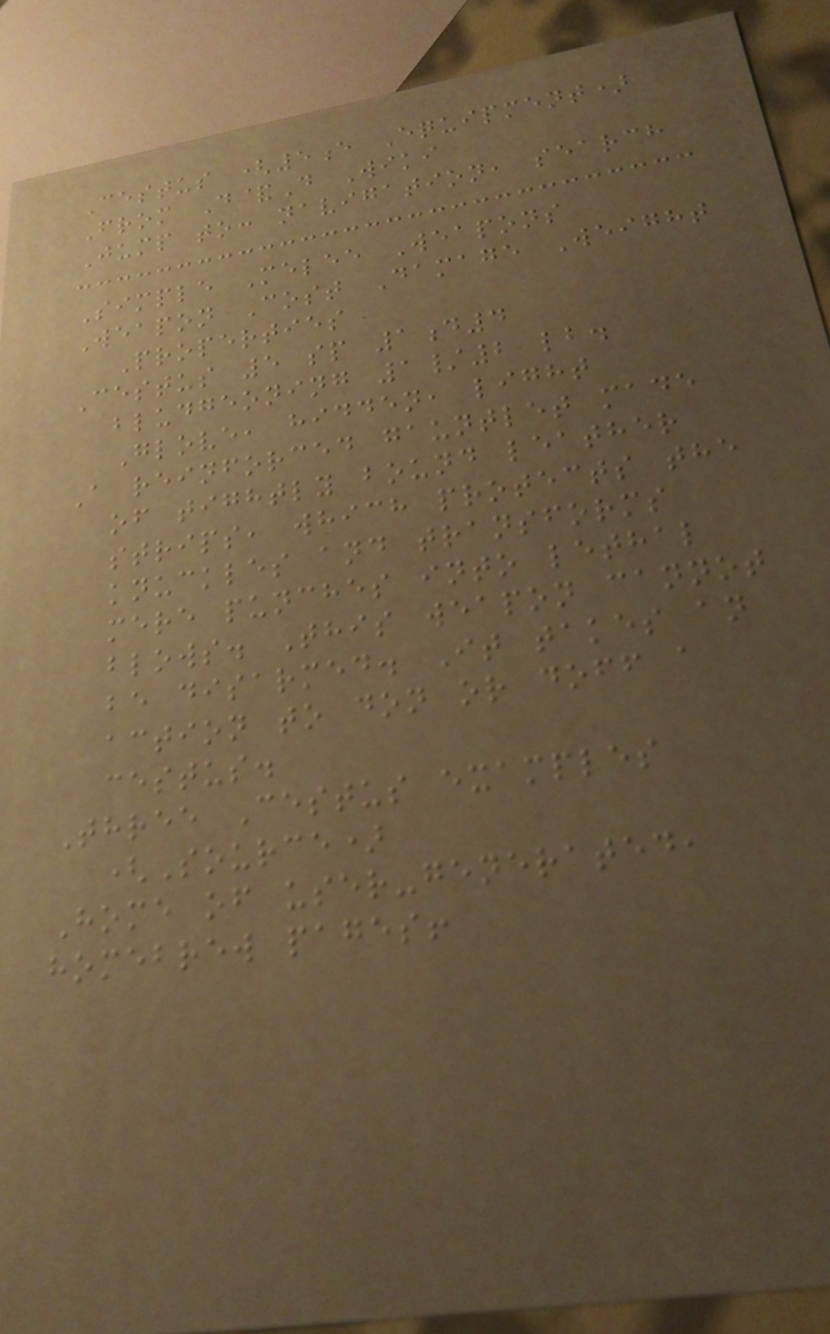Cestus (5e Equipment)
From D&D Wiki
Jump to: navigation, search
Simple Melee Weapons
Weapon Cost Damage Weight
Properties
Cestus 5 sp 1d4
bludgeoning 1/2 lb.
Glove, hidden, light
A reinforced gauntlet made
of tightly bound leather
strips, which protects the
knuckles and transforms
mere punches into lethal
blows. This weapon cannot
be disarmed. It takes an
action to don or doff a
cestus.
Three Cestus examples
(Source)
Home of user-generated,
homebrew pages!
